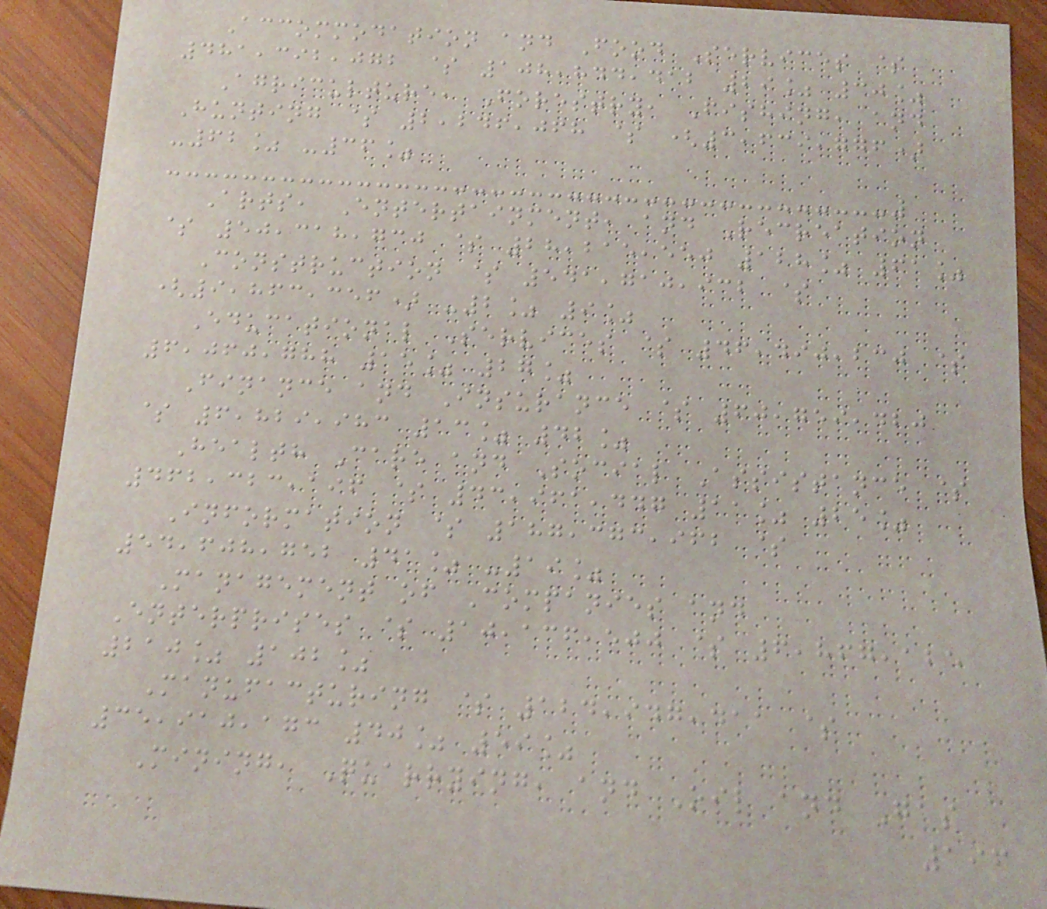Accommodation and Food Services $
481,392,072 $ 108,844,412 29% 30%
Agriculture, Forestry, Fishing, and
Hunting $ 2,246,068 $ (3,639,776)
-62% -36%
Arts, Entertainment, and Recreation
$ 50,318,730 $ 28,215,550 128% 61%
Construction $ 541,710,932 $
(9,863,356) -2% 9%
Educational Services $ 46,490,230 $
6,060,788 15% 27%
Finance and Insurance $ 60,759,420
$ 6,829,983 13% 42%
Health Care and Social Assistance $
462,323,196 $ 43,961,447 11% 25%
Information $ 187,373,962 $
54,608,752 41% -19%
Management of Companies and
Enterprises $ 10,136,500 $ 6,867,125
210% 102%
Manufacturing $ 124,947,411 $
35,910,173 40% 59%
Mining, Quarrying, and Oil and Gas
196
